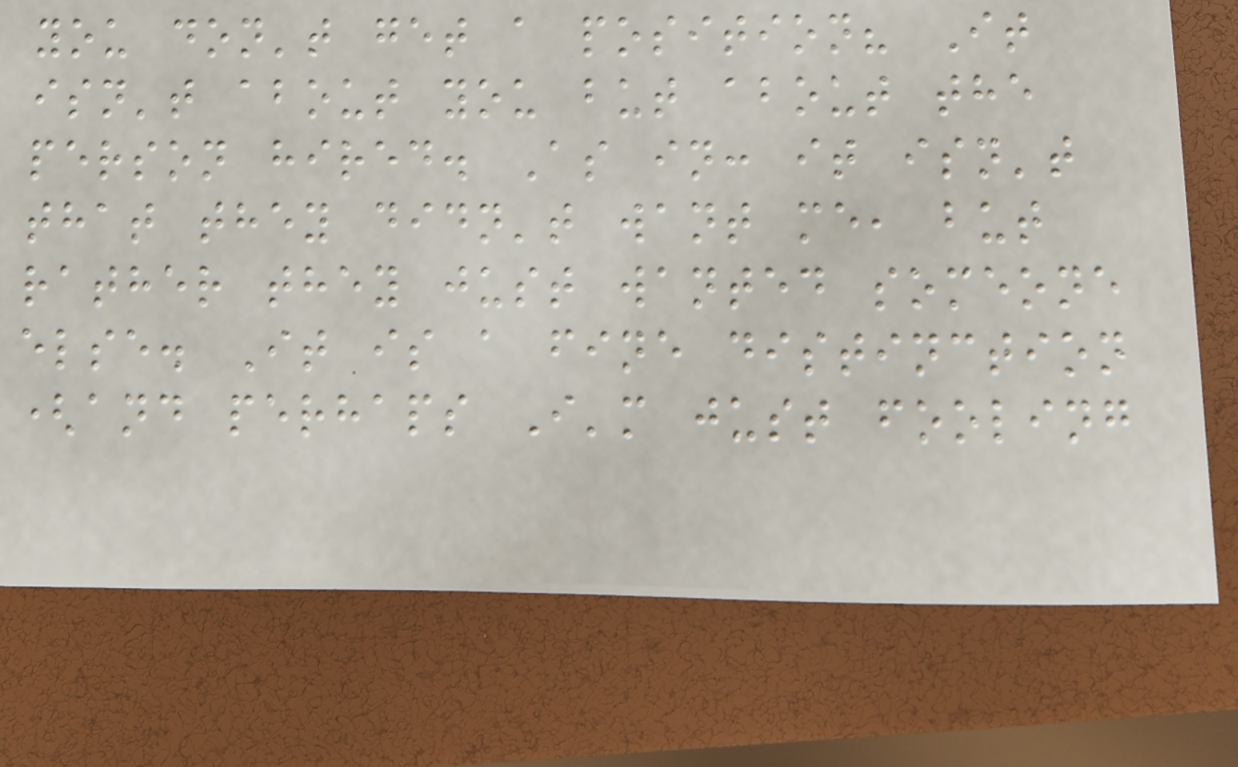you don't get a position? It
isn't about you but about the
person hired. As in: it isn't
that they didn't want me, but
rather they just wanted someone
else. It is a fine distinction
(and perhaps I'm just fooling
